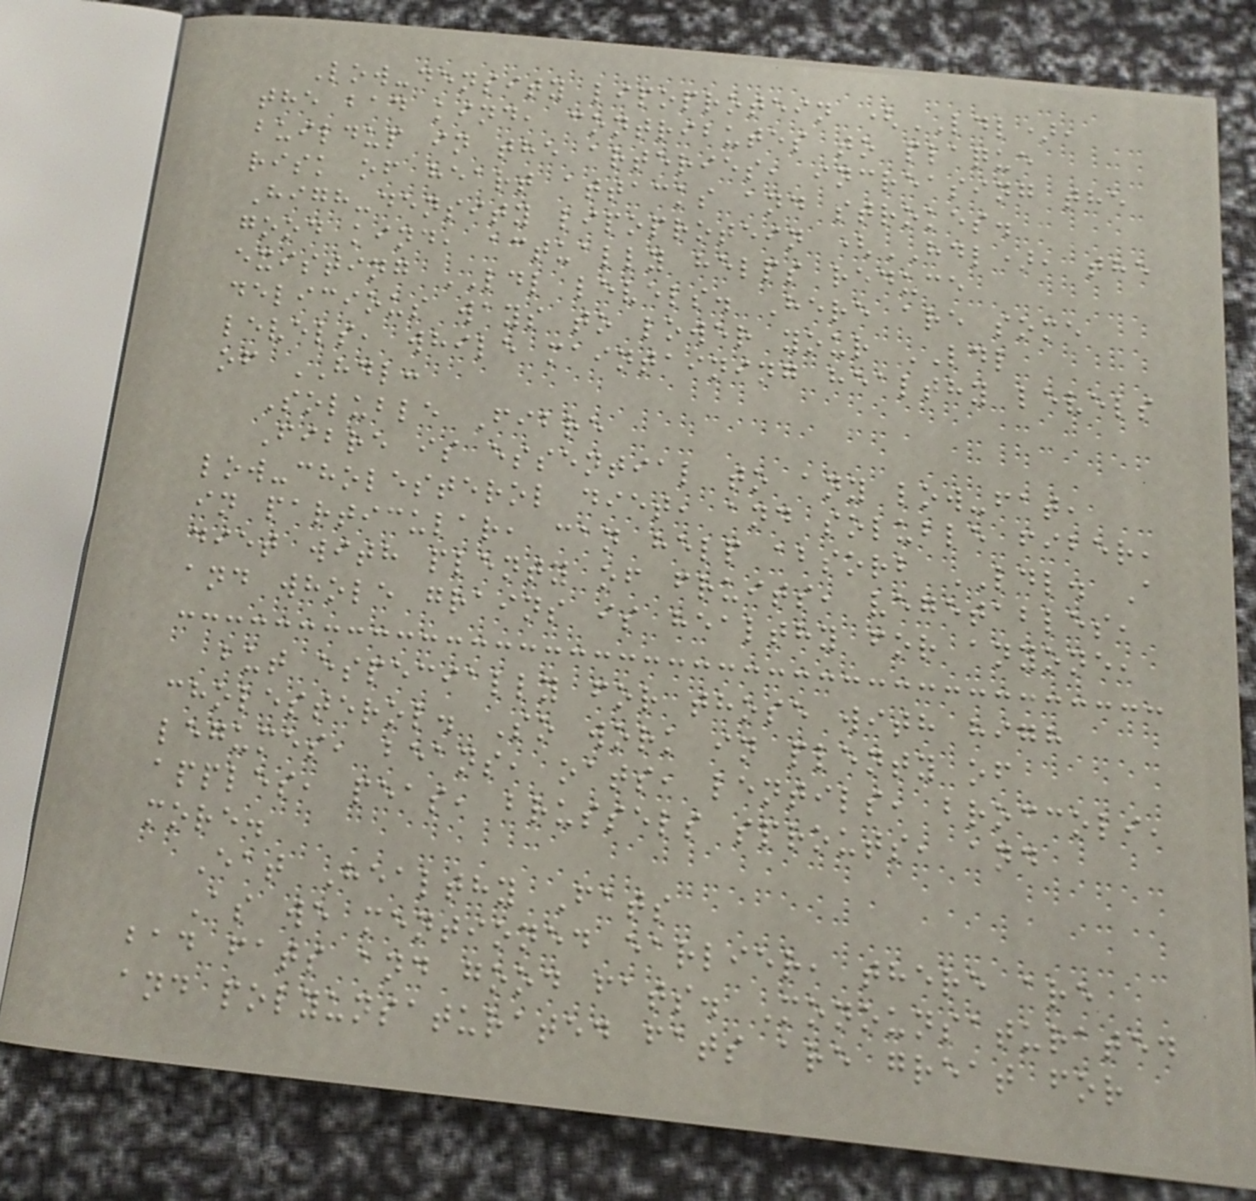Low-density lipoprotein (LDL),
the bad kind, contributes to plaque
buildup in the arteries, increasing the
risk of heart attacks and strokes.
High-density lipoprotein (HDL), the
good kind, actually helps reduce
existing LDL levels. Here are some
delicious ways to lower your LDL
levels, while maintaining healthy levels
of HDL:
Soluble Fibre
Fibre is essential to any low-fat,
low-cholesterol diet, and soluble fiber,
in particular, can help absorb LDL. A
diet with plenty of fruits, vegetables,
and whole grains is healthy for anyone,
but especially for those with high
cholesterol. So work in plenty of
legumes, beans, oats, lentils, broccoli,
apples, peas, brussels sprouts, and
more.
Eat Healthy Fats
As we mentioned earlier, there are
bad fats and good fats. Monounsaturated
and polyunsaturated fats are great for
